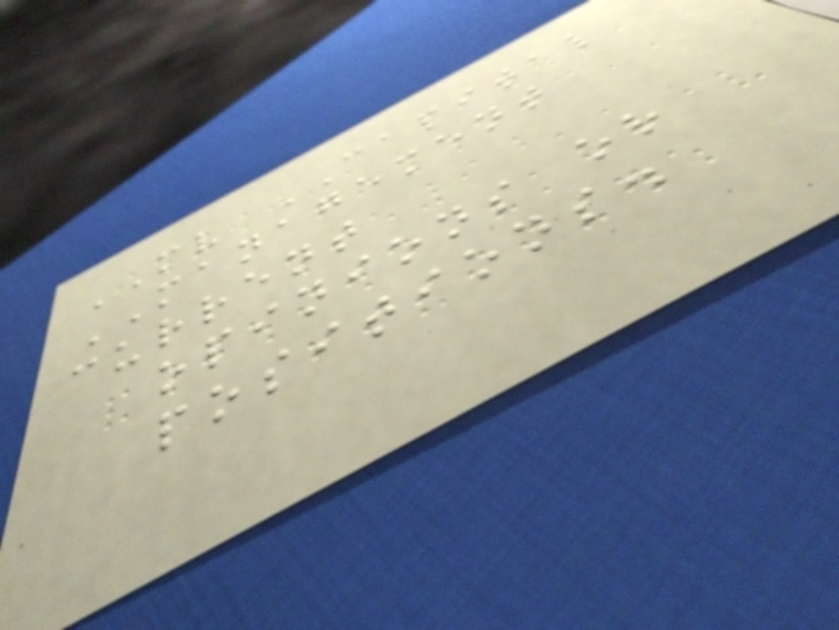MV CAPITAL
MANAGEMENT
current
opinions or
positions.
